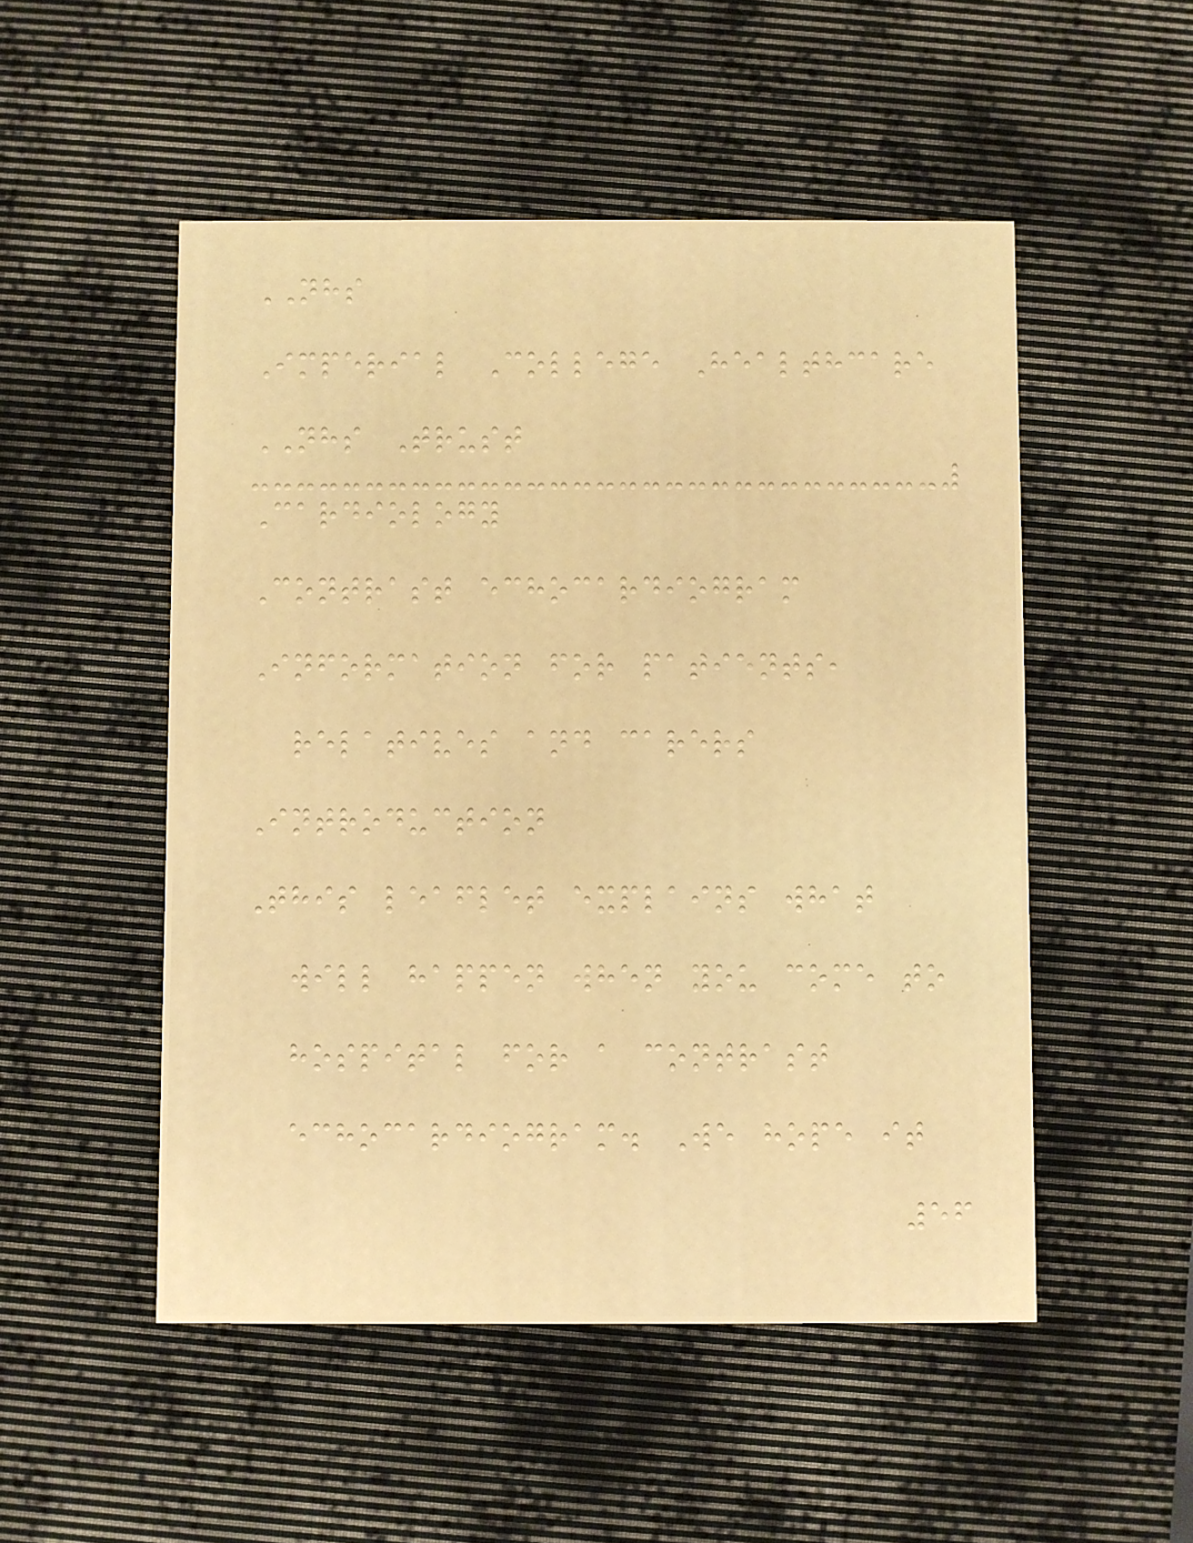NHS
Imperial College Healthcare
NHS Trust
Cardiology
Contrast echocardiogram
Information for patients,
relatives and carers
Introduction
This leaflet explains what
will happen when you come to
hospital for a contrast
echocardiogram. We hope it
56
